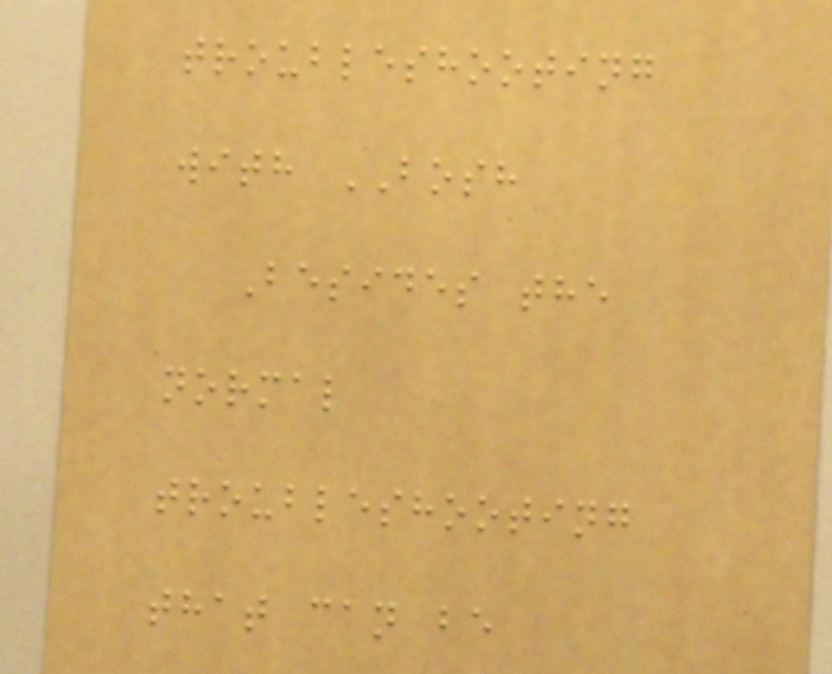troubleshooting
with BOSH
Besides the
normal
troubleshooting
that can be
